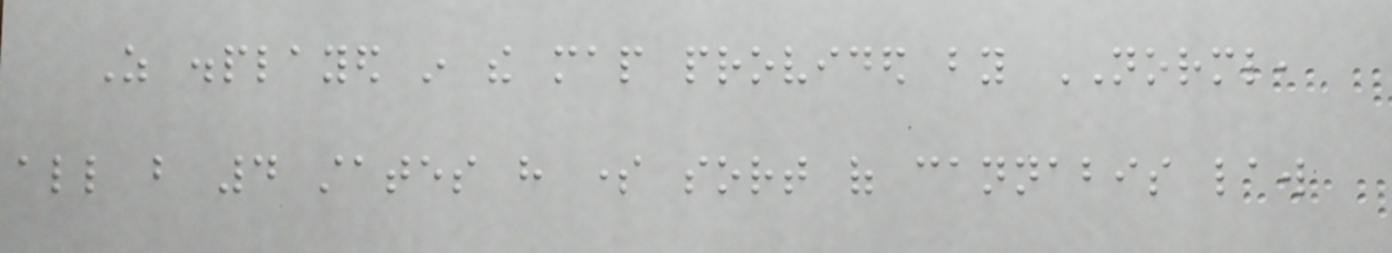As displayed in the map provided by NORML,
all but 4 states have some sort of cannabis law
